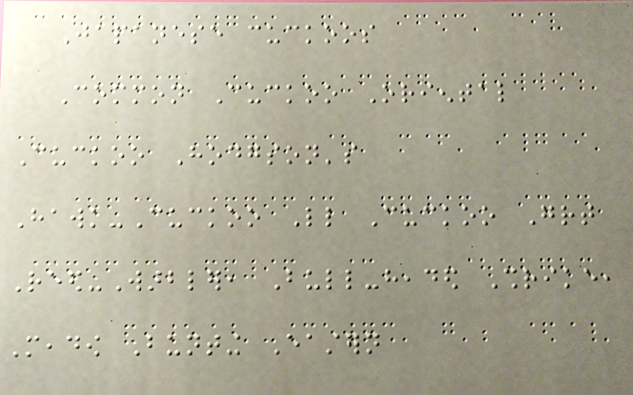Japanese cuckoos
Common Cuckoo Oriental
Cuckoo Hodgson's
Hawk-Cuckoo Little Cuckoo Great
Reed-Warbler, Bull-headed Shrike,
Meadow Bunting Eastern
